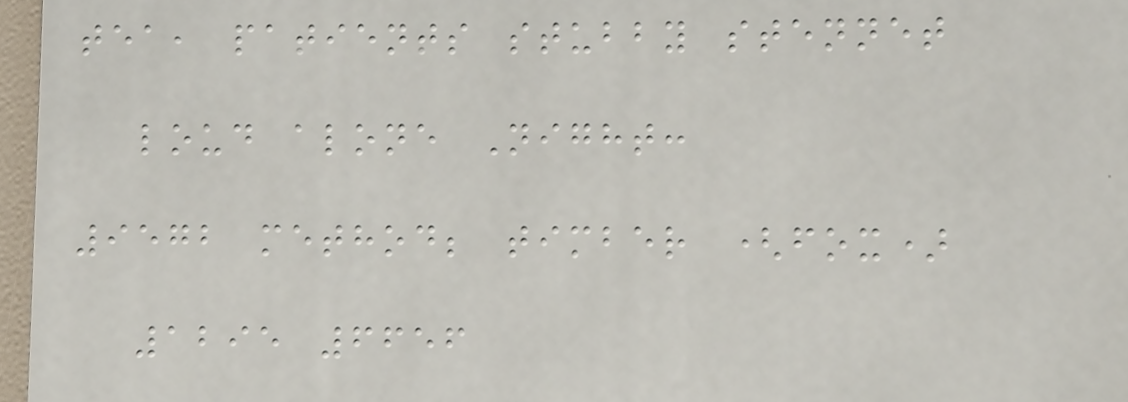tea, patients stubby stennet
loud alone Night:
9572 method; timber (fox)
1295 6656
